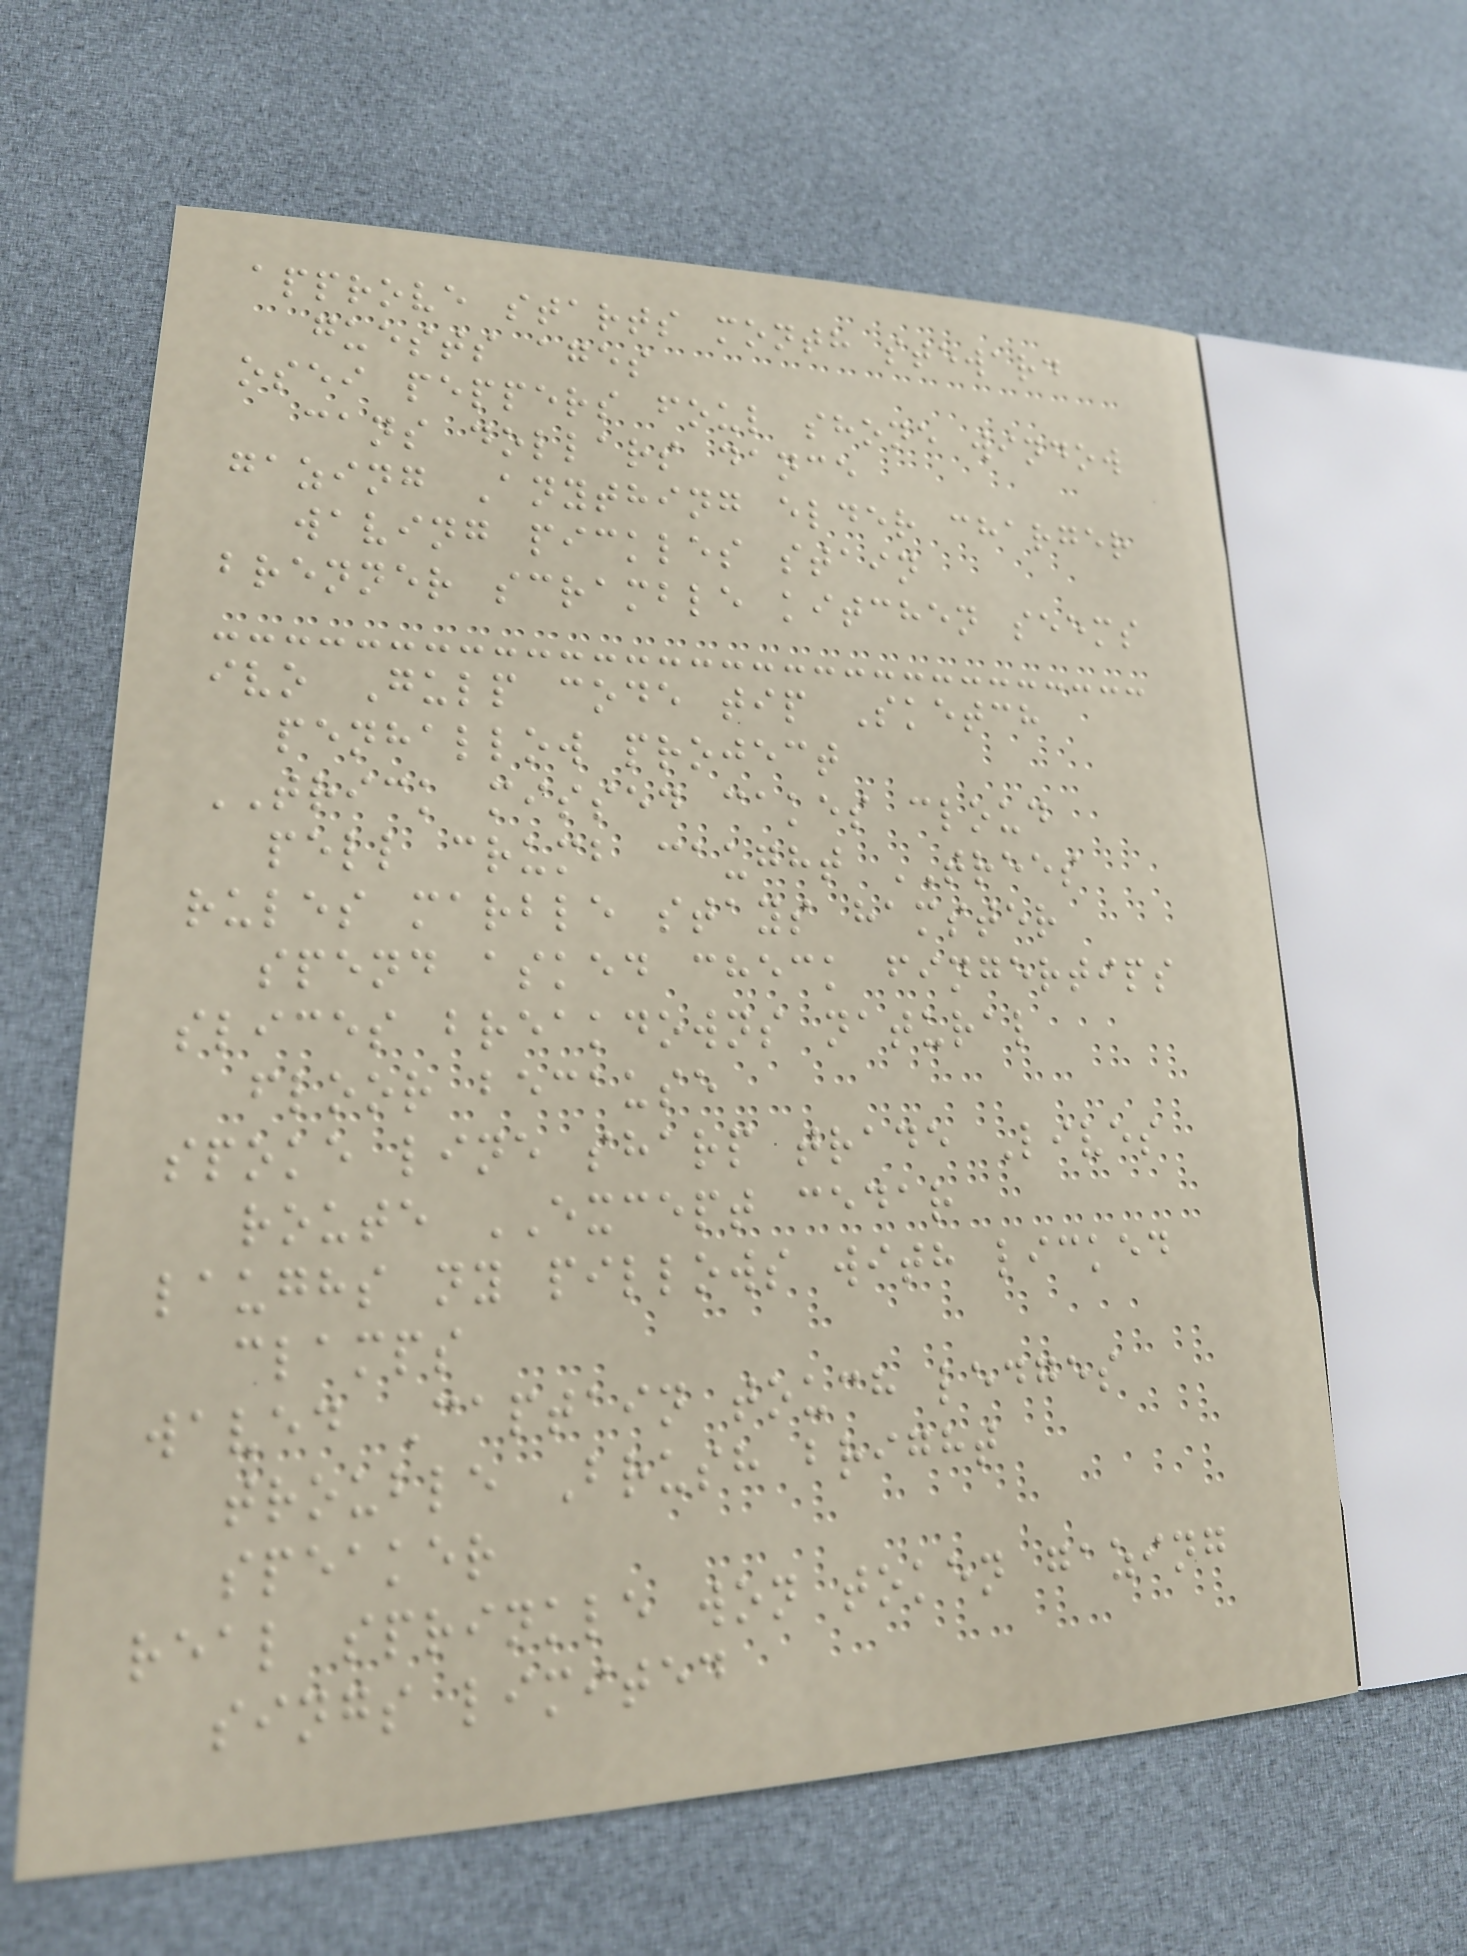approve starts month steward
guests ages
osei peppers foul shone window
cans dollars dance
gazing Anything elder charger
waving pickles stain
brenner scramble kitchen seems
ivo Gulp code tip Sketch
penhallow project
TRICK missed cakes cloud
pell crumb caught TREES
rules marble stays hamster
spend asked check fingertips
slices breakdowns natural
floor because
spoke line sharp trade Lives
route EXCEPT cedar
laughs ny pillows with licked
clamps
waved Captain touch ledges
trouble Brush bright
speaker
real sprinkle won token gazing
sings limited
